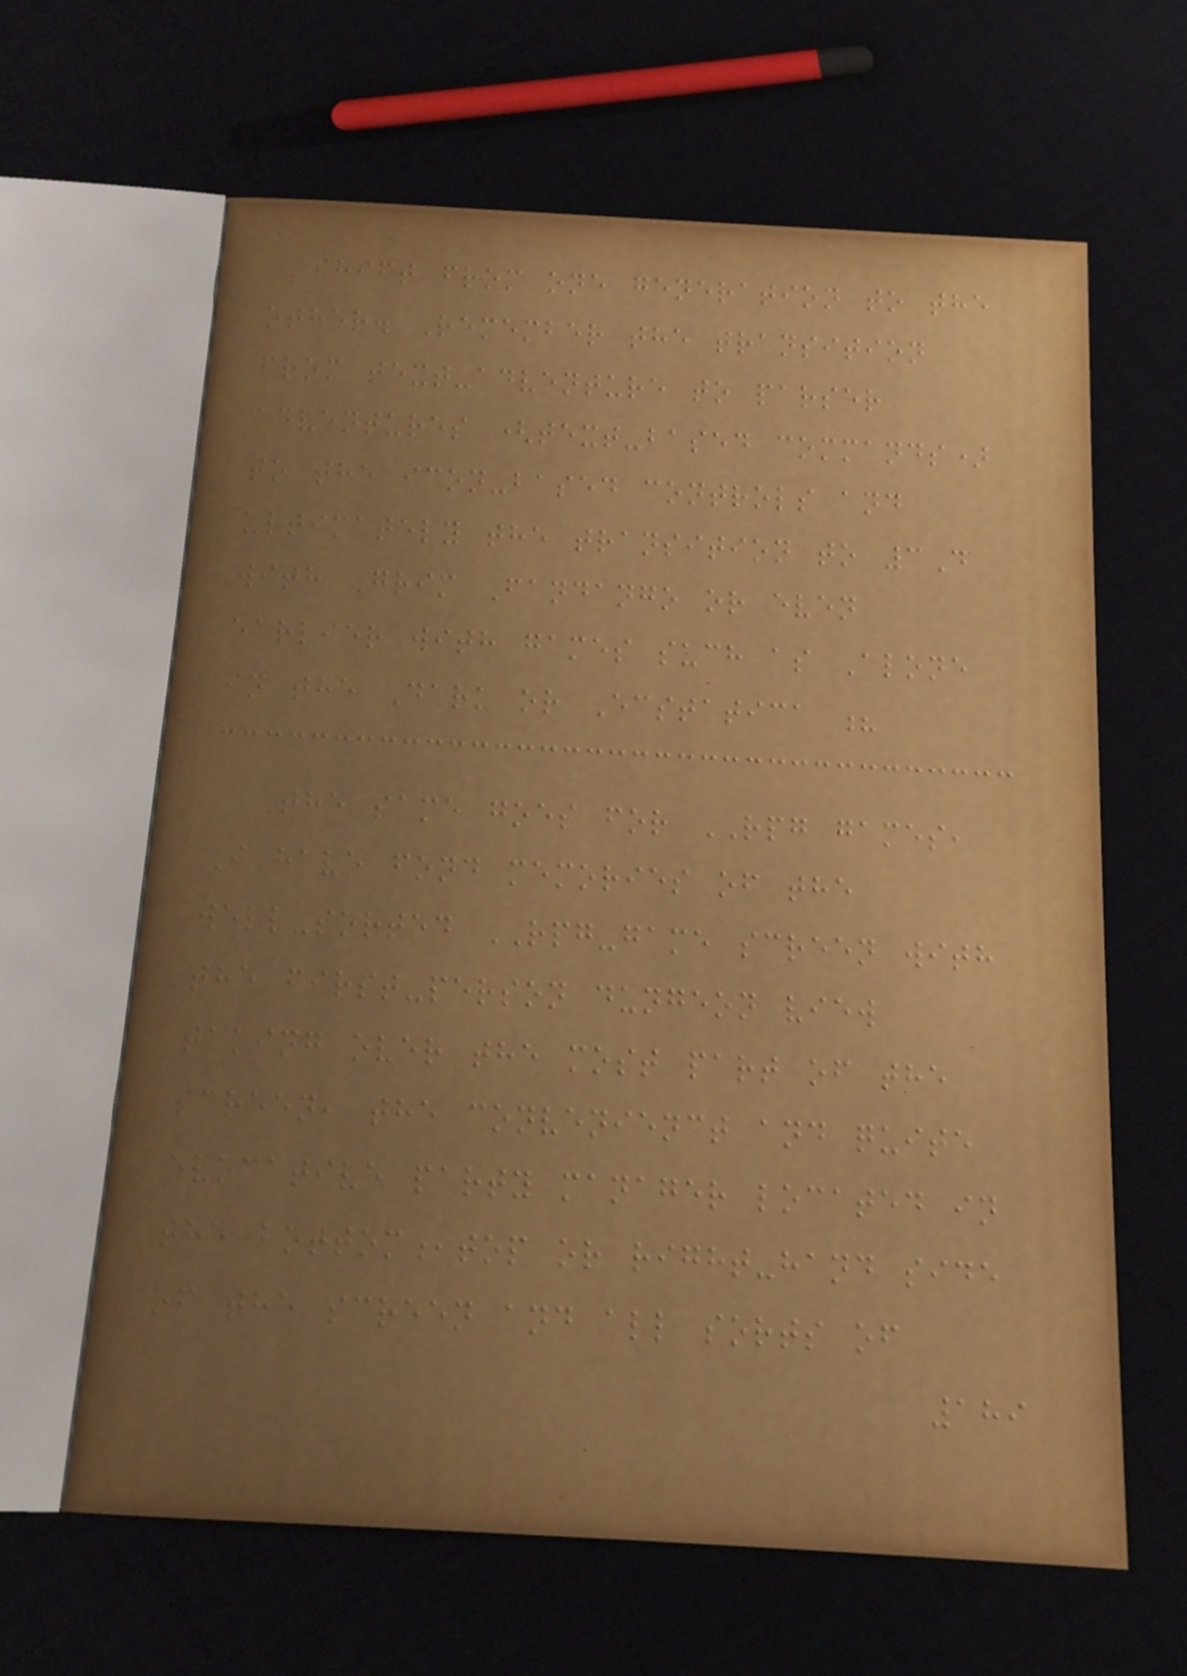shift from one generation to the
other. Remember the transition
from text-adventure to parser
adventures (text-based commands)
to the icon-based controls and
ultimately the transition to 3D
with Grim Fandango or even
earlier with games such as Alone
in the Dark or Ecstatica ?
The same goes for RPG games,
I have fond memories of the
well-sorted RPG-game screen with
the first-person dungeon view
taking over the most part of the
screen, the convenienct and quite
evocative party manager located in
the bottom,top or right-hand side
of the screen and all sorts of
189
